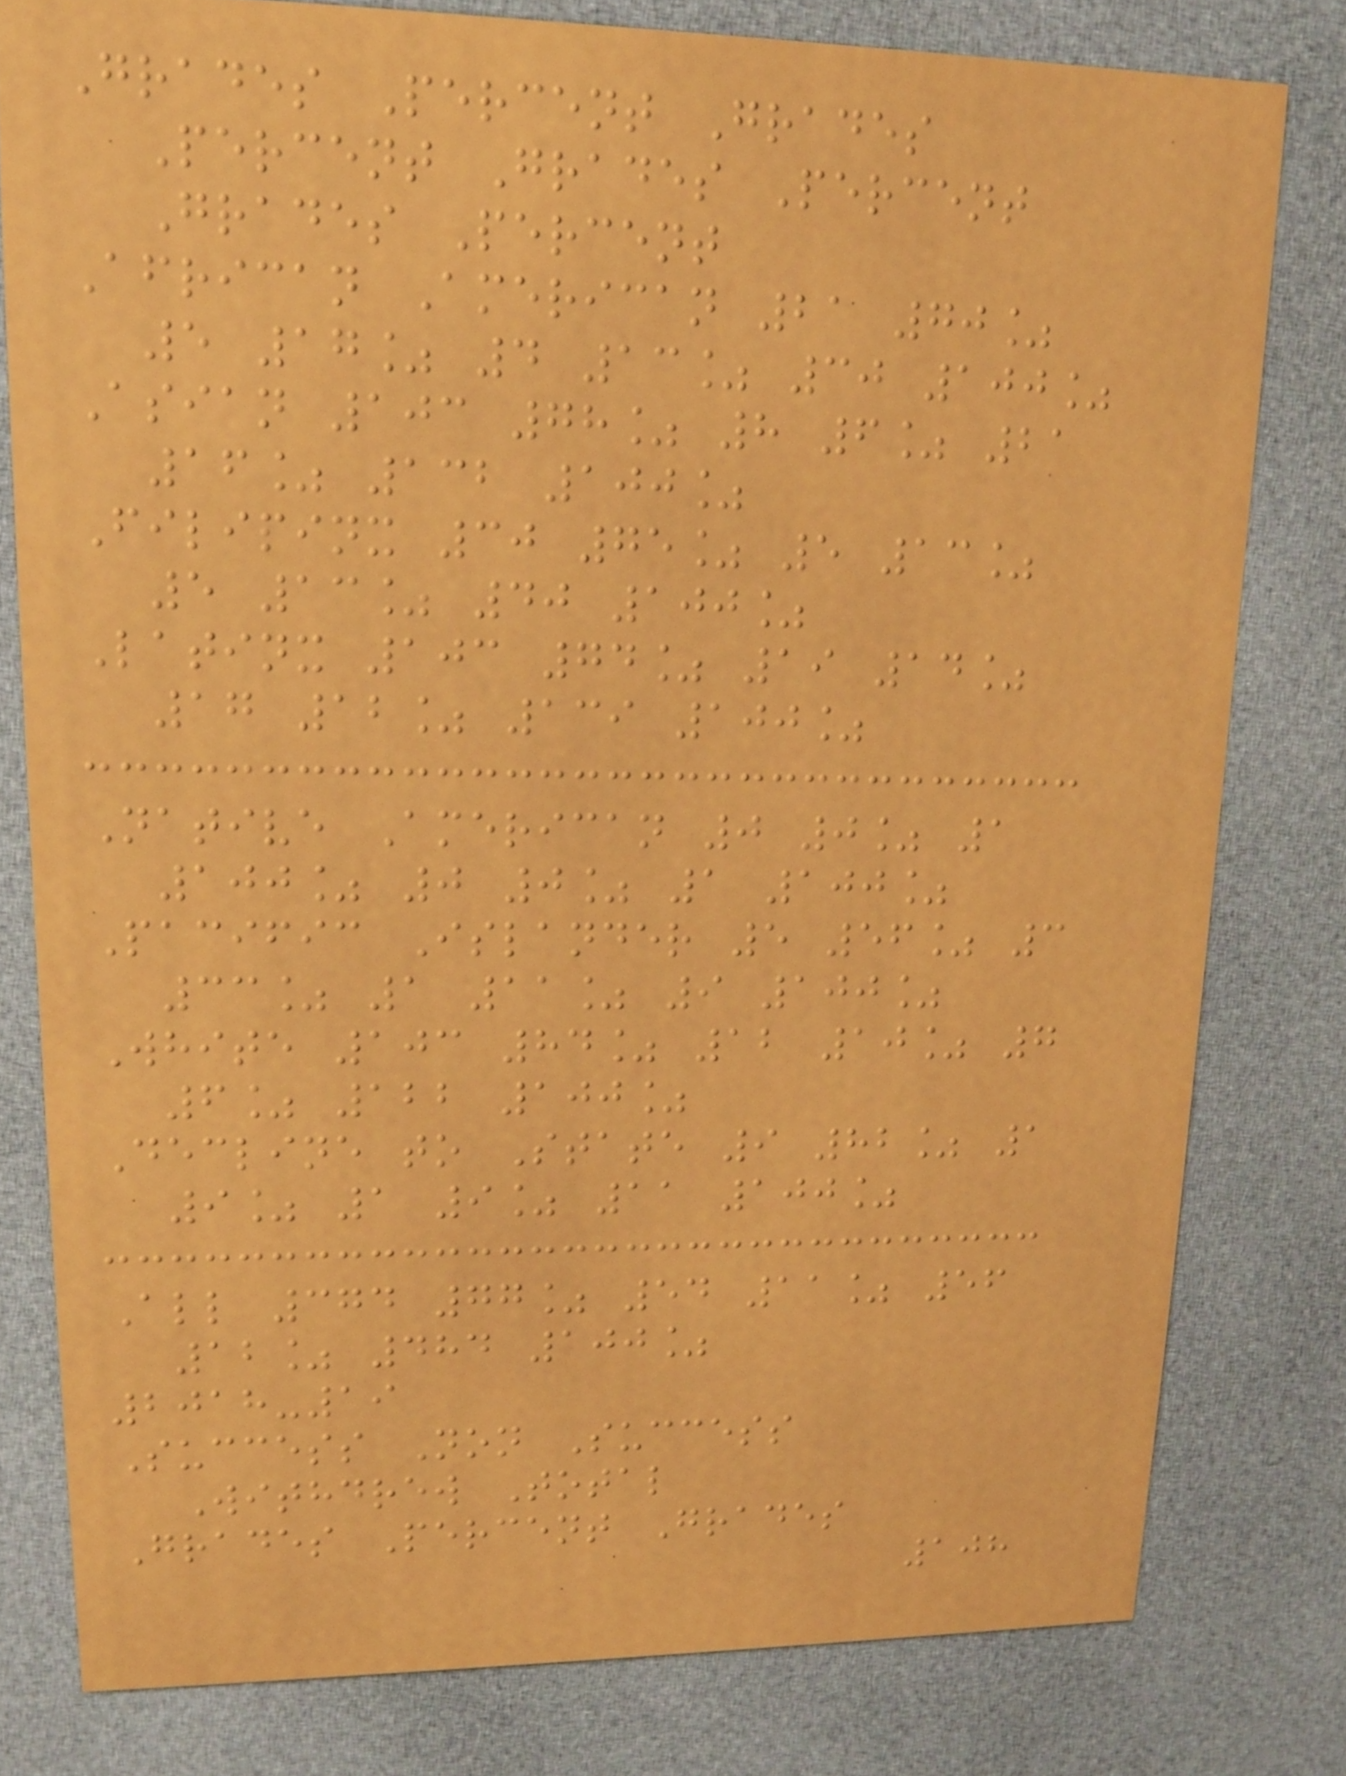Grades Percent Grades
Percent Grades Percent
Grades Percent
African American 21 70%
5 17% 4 13% 30 100%
Asian 103 78% 8 6% 21
16% 132 100%
Filipinx 30 75% 5 13%
5 13% 40 100%
Latinx 103 74% 19 14%
17 12% 139 100%
Native American 0 0% 1
100% 0 0% 1 100%
Pacific Islander 5 56% 3
33% 1 11% 9 100%
White 103 84% 12 10% 7
6% 122 100%
Decline to State 9 82% 1
9% 1 9% 11 100%
All 374 77% 54 11% 56
12% 484 100%
2018-19
Success Non Success
Withdrew Total
Grades Percent Grades
108
